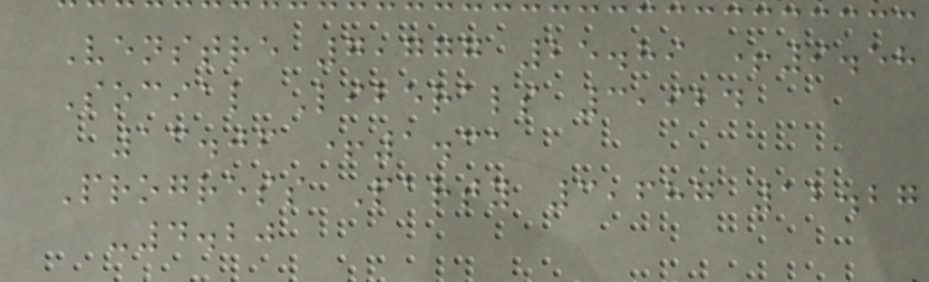Venstre 7,777 25.89 +9.58
Social Liberals 3,924
13.06 +1.31
Progress Party 3,687 12.27
-4.20
